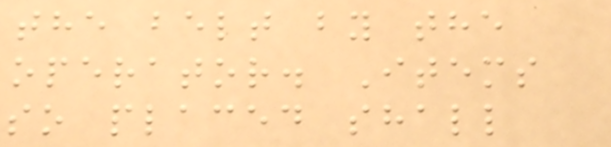the belt by the
operator. Items
so placed shall
